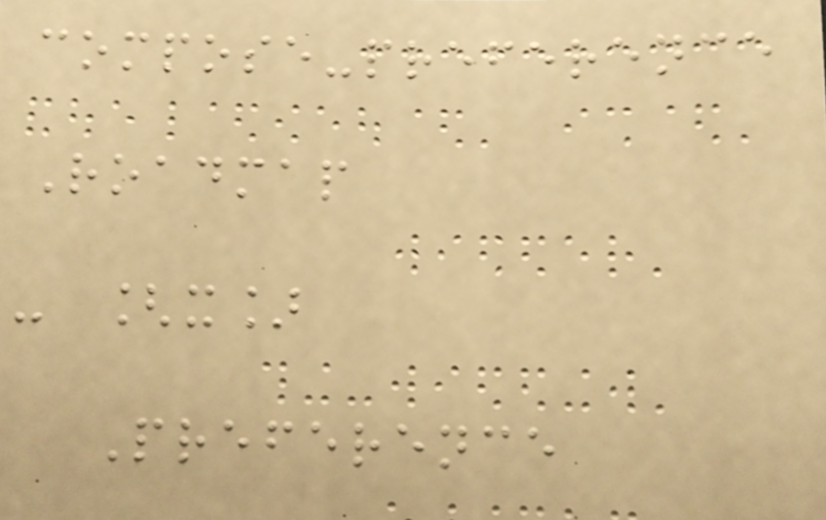compose-preference
Roadmap
- [x]
Preference
